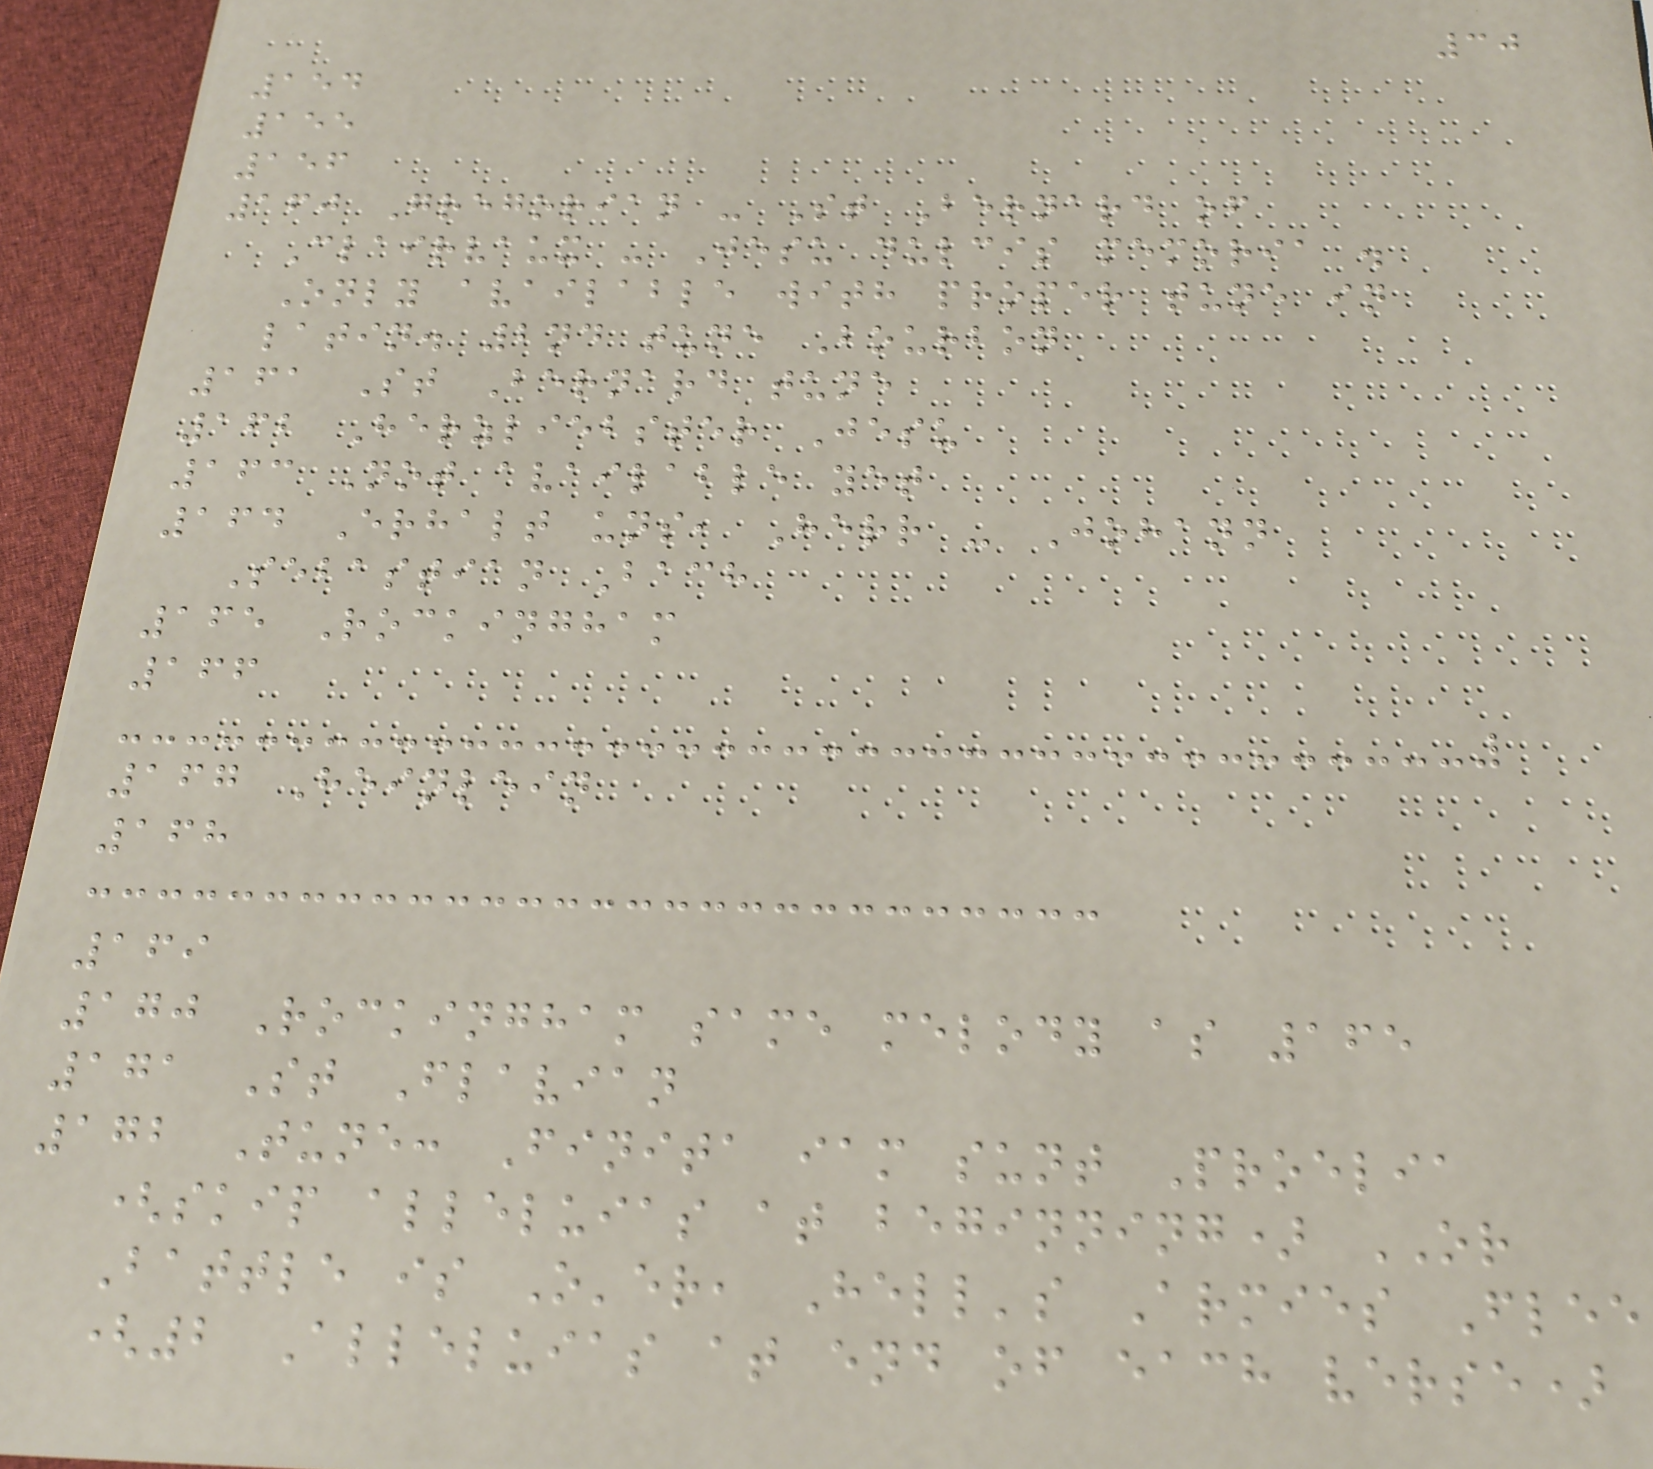30
154
155
156
160 Gregorian - St Bernard of
Clairvaux - Jesu dulcis memoria .
Only available with proper tune in
latin. 2nd tune Bourbon
161 St Bernard tune
162 Herzliebster Jesu
163 Not available yet
164 Erhalt uns, Herr - Johann
Sebastian Bach
165 Rockingham
166
167 Heinlein
168
169
170 Rockingham same melody as 165
171 St Flavian
172 Tune: Finita iam sunt Proelia
(skip alleluias at beginning) OR
Battle is O'er, Hell's Armies Flee
(2 Alleluias at end of each verse)
